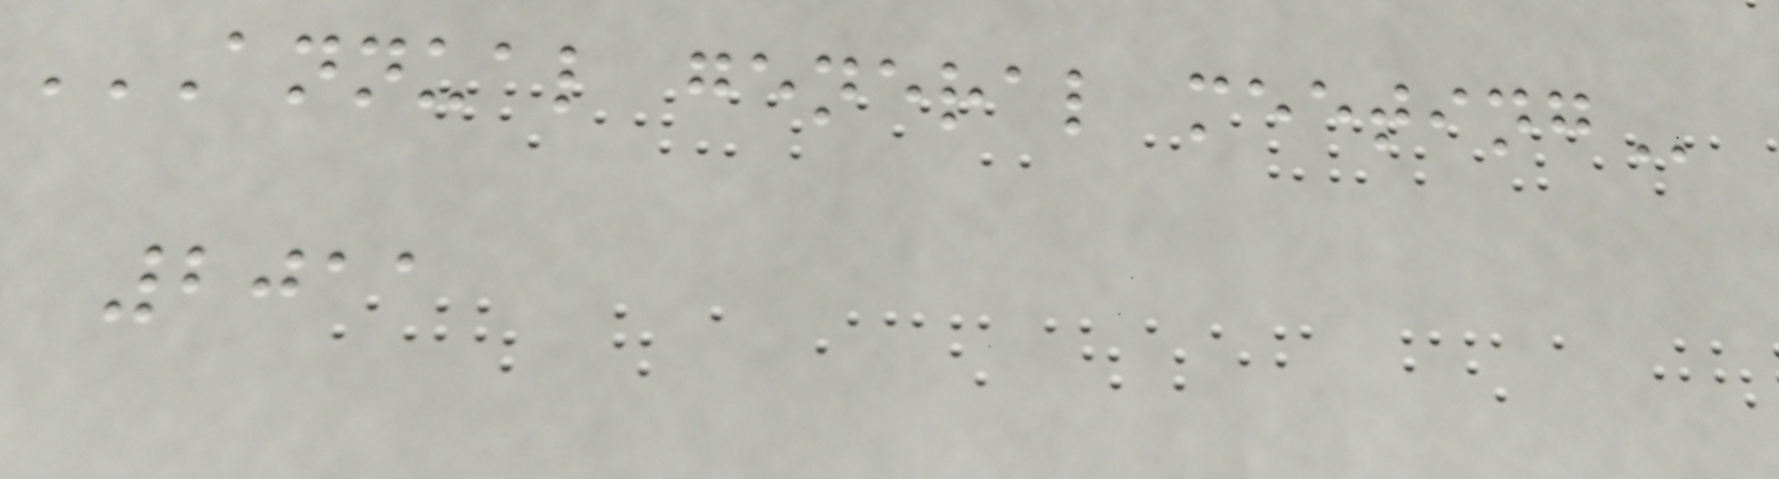ANNUAL GENERAL MEETING
2011
